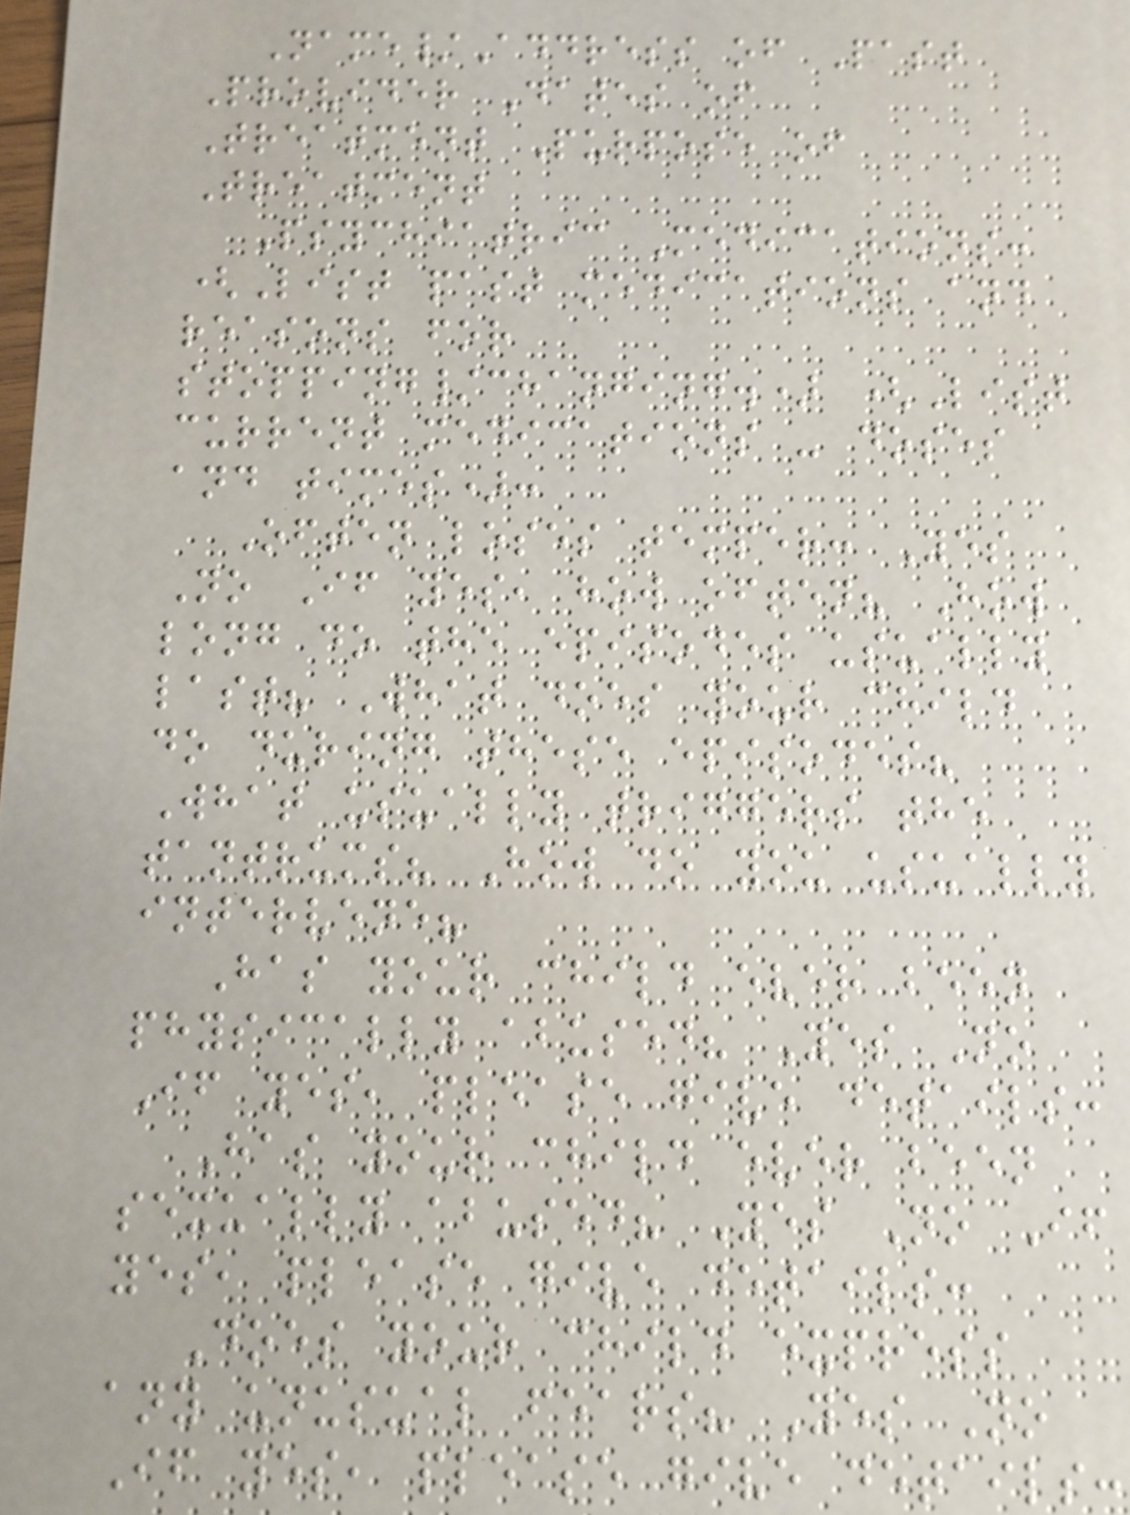Name/Address of Past
Provider Dates of
Treatment Purpose of
Treatment
Psychiatric Medications:
(List past medications and
reasons for
stopping/changing.) (List
current medications - doses
and times):
Often loses temper: Yes
No If yes, how often? How
long do the episodes usually
last? What does your child
do during these episodes?
What usually triggers the
tantrums? How do you usually
intervene?
Has your child ever been
physically abused? Yes No
If yes, please give details:
Has your child ever been
sexually abused? Yes No If
yes, please give details:
Does your child express
any unusual fears? Yes No
If yes, please give details:
